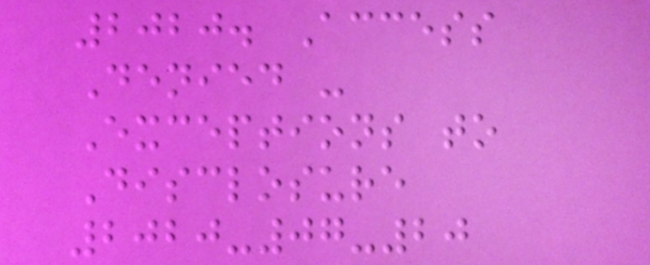2020. Access
Denied -
Exceptions to
Disclosure
2020-07-20
